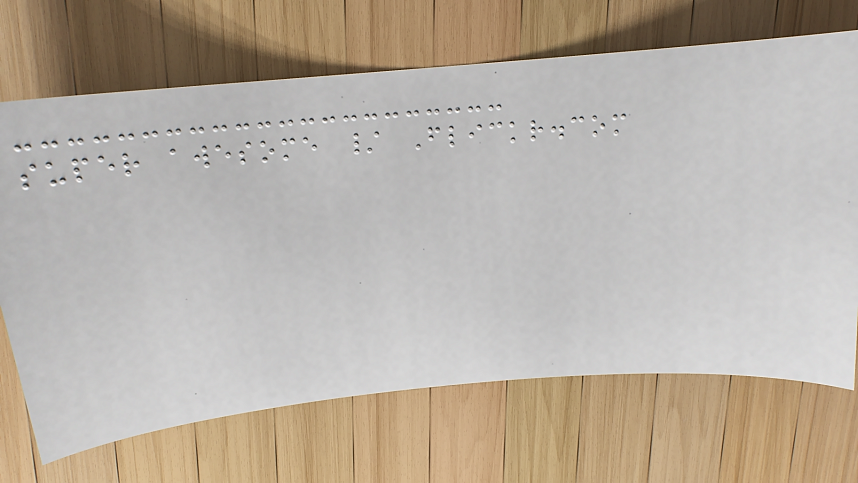super awesome / Flickr.com
